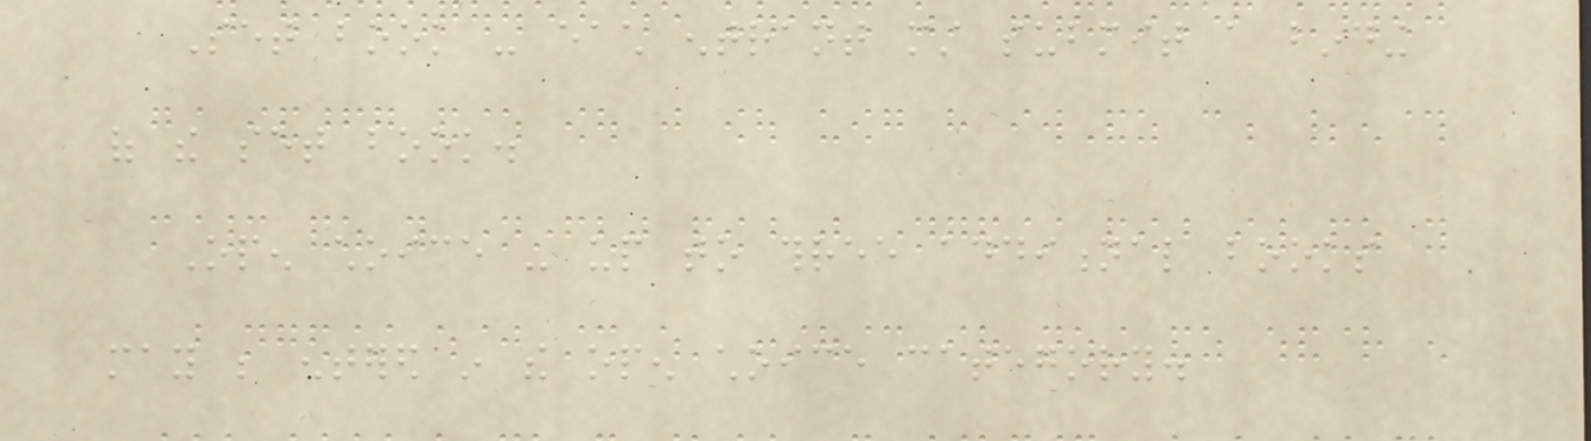Set book - each entrant must submit a binding
of the set book.
Open choice - up to three additional books
may be entered in the open choice category.
